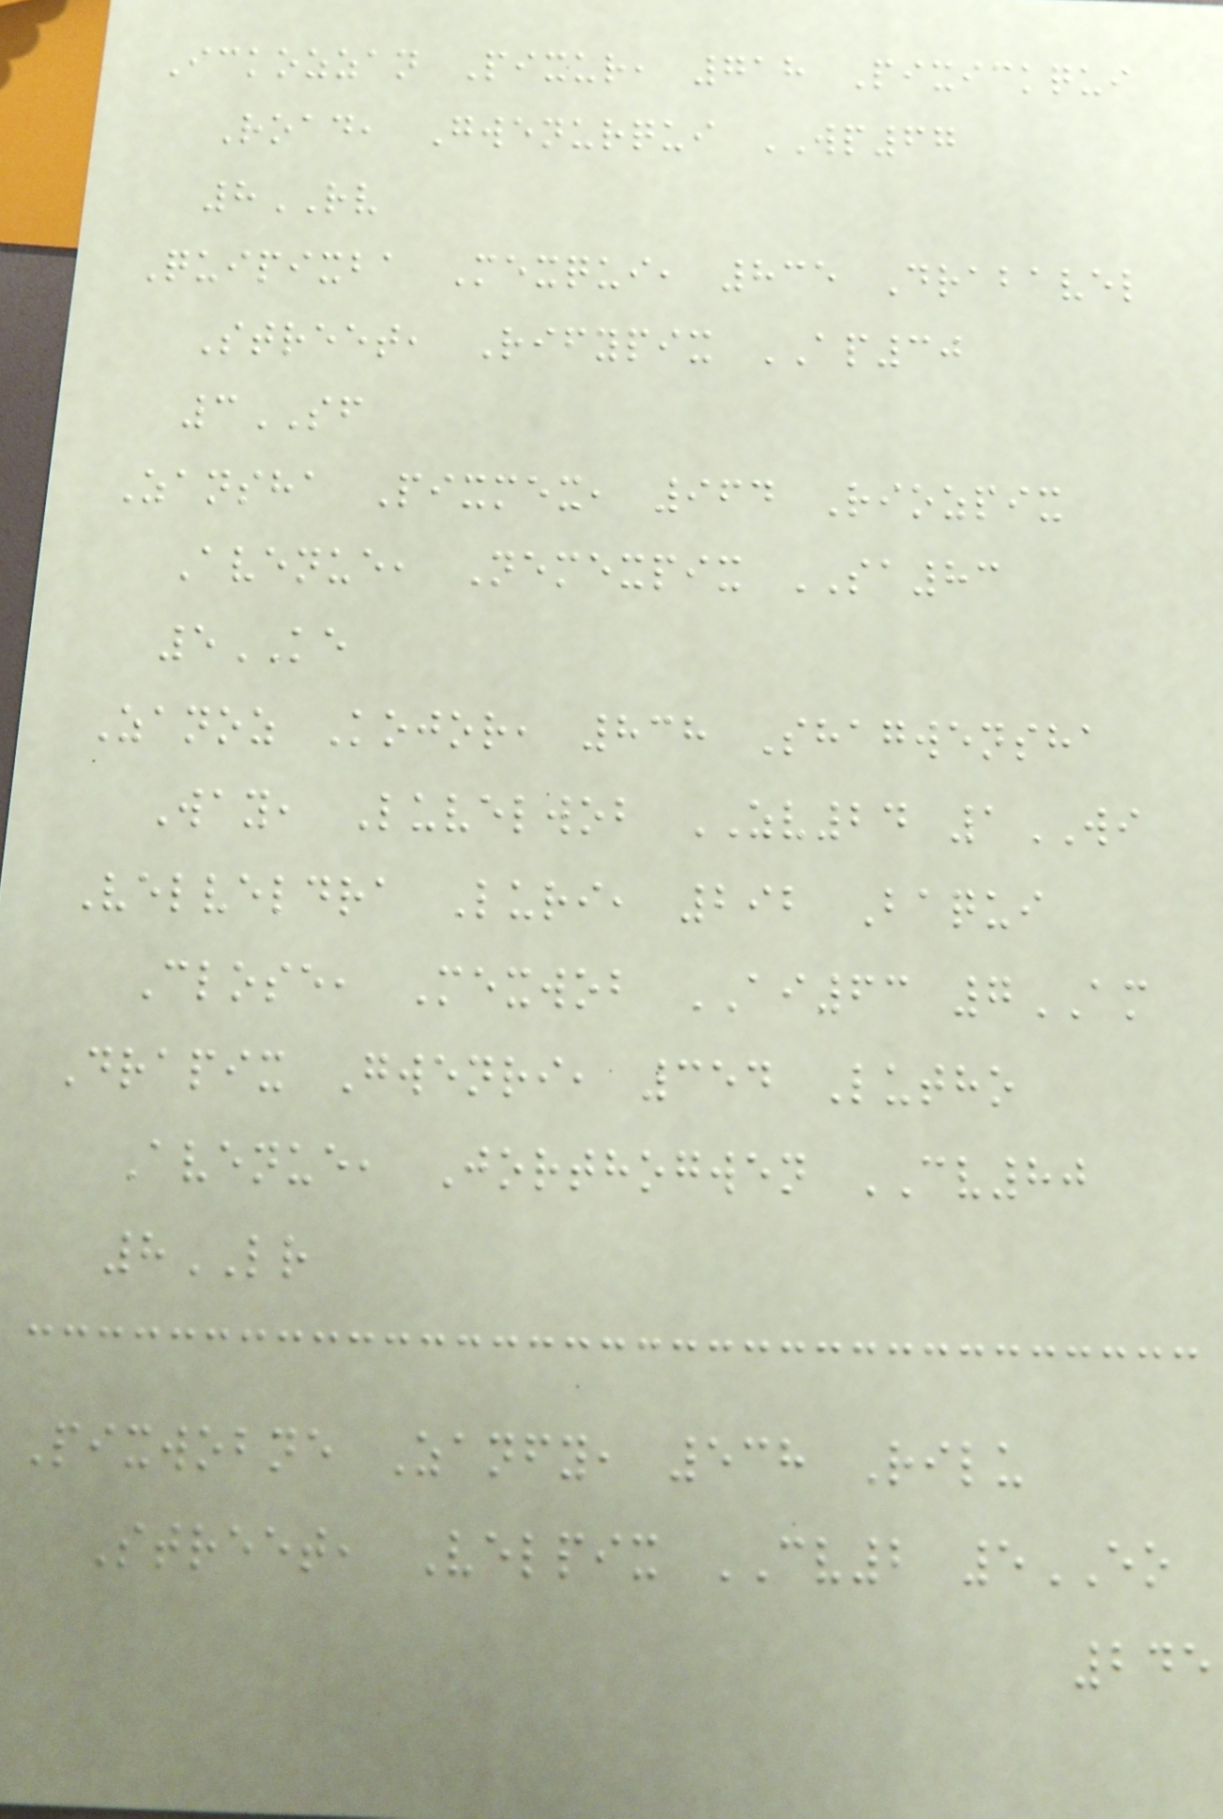Ickozzan Pixur, 718 Pixickqui
Road, Gwenurqui WP67
8RV
Quipixba Mexqui, 835 Drabavel
Street, Rifypix AP30
3SF
Zansha Pixmex, 964 Riozpix
Avenue, Nemexpix SA83
5KE
Zanoz Kojor, 838 Shagwensha
Way, Luvelwob ZV24 1WI
Velveldra Luri, 292 Baqui
Close, Mexwob AI63 7AM
Drapix Gwenri, 354 Lutho
Avenue, Jorthogwen CV80
8LR
Pixwobne Zanfy, 538 Rilu
Street, Velpix CV2 5EO
245
